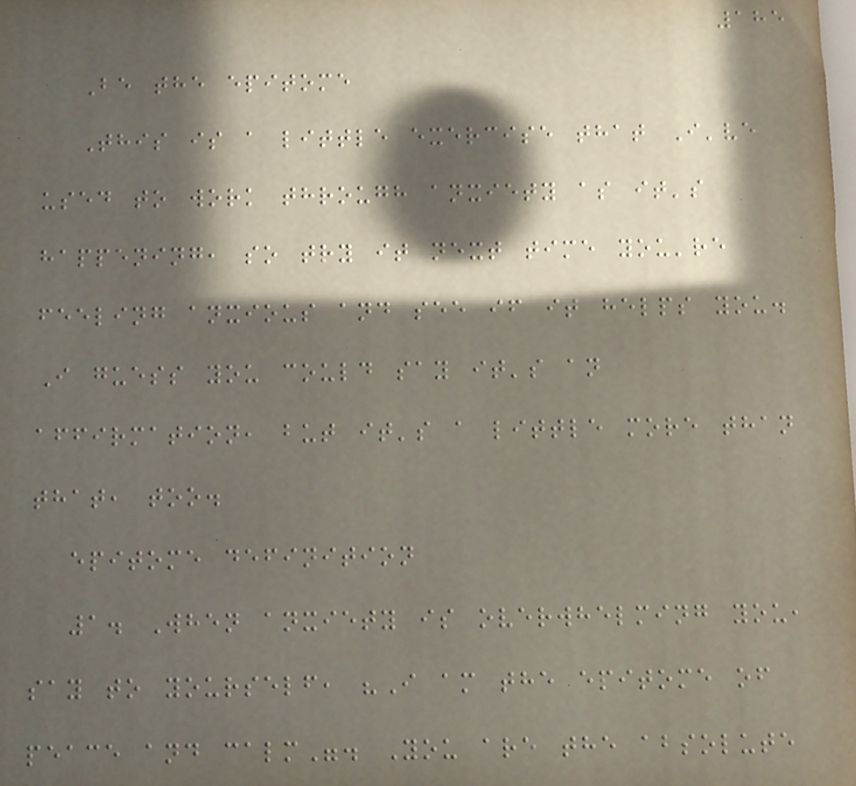185
Be the epitome
This is a little exercise that I've
used to work through anxiety as it's
happening, so try it next time you're
feeling anxious and see if it helps you.
I guess you could say it's an
affirmation, but it's a little more than
that, too.
epitome definition
1. When anxiety is overwhelming you,
say to yourself, "I am the epitome of
peace and calm". You are the absolute
